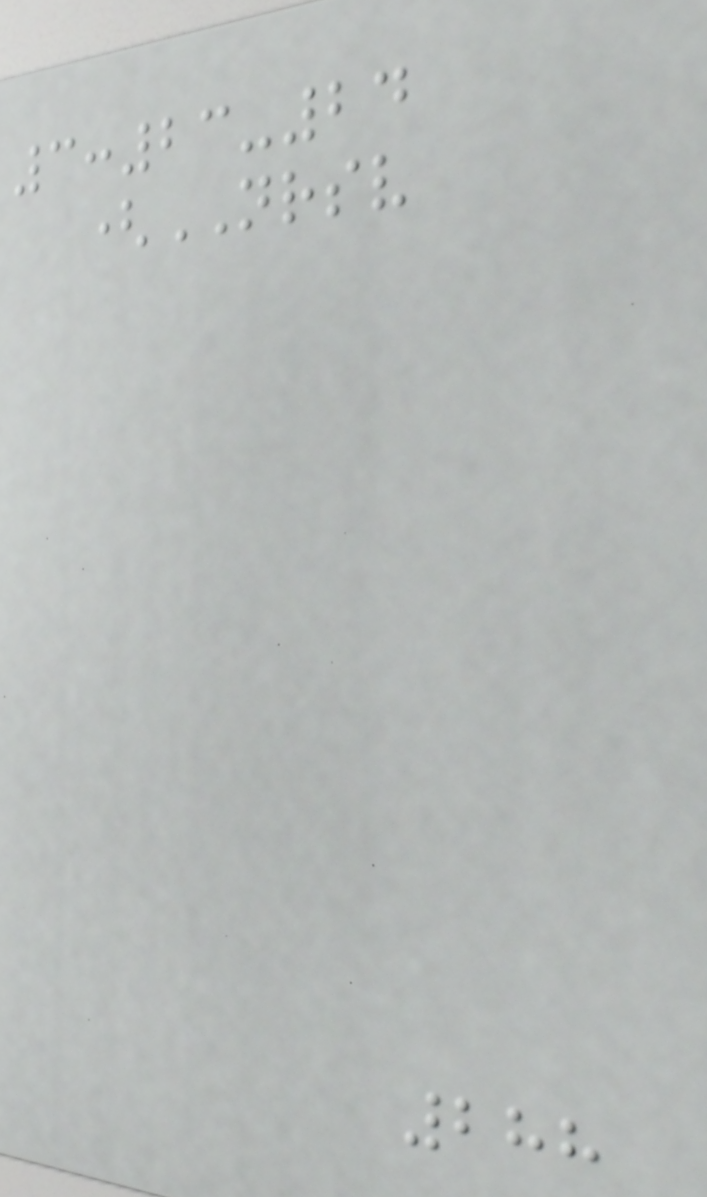3:23-24
(NRSV
288
